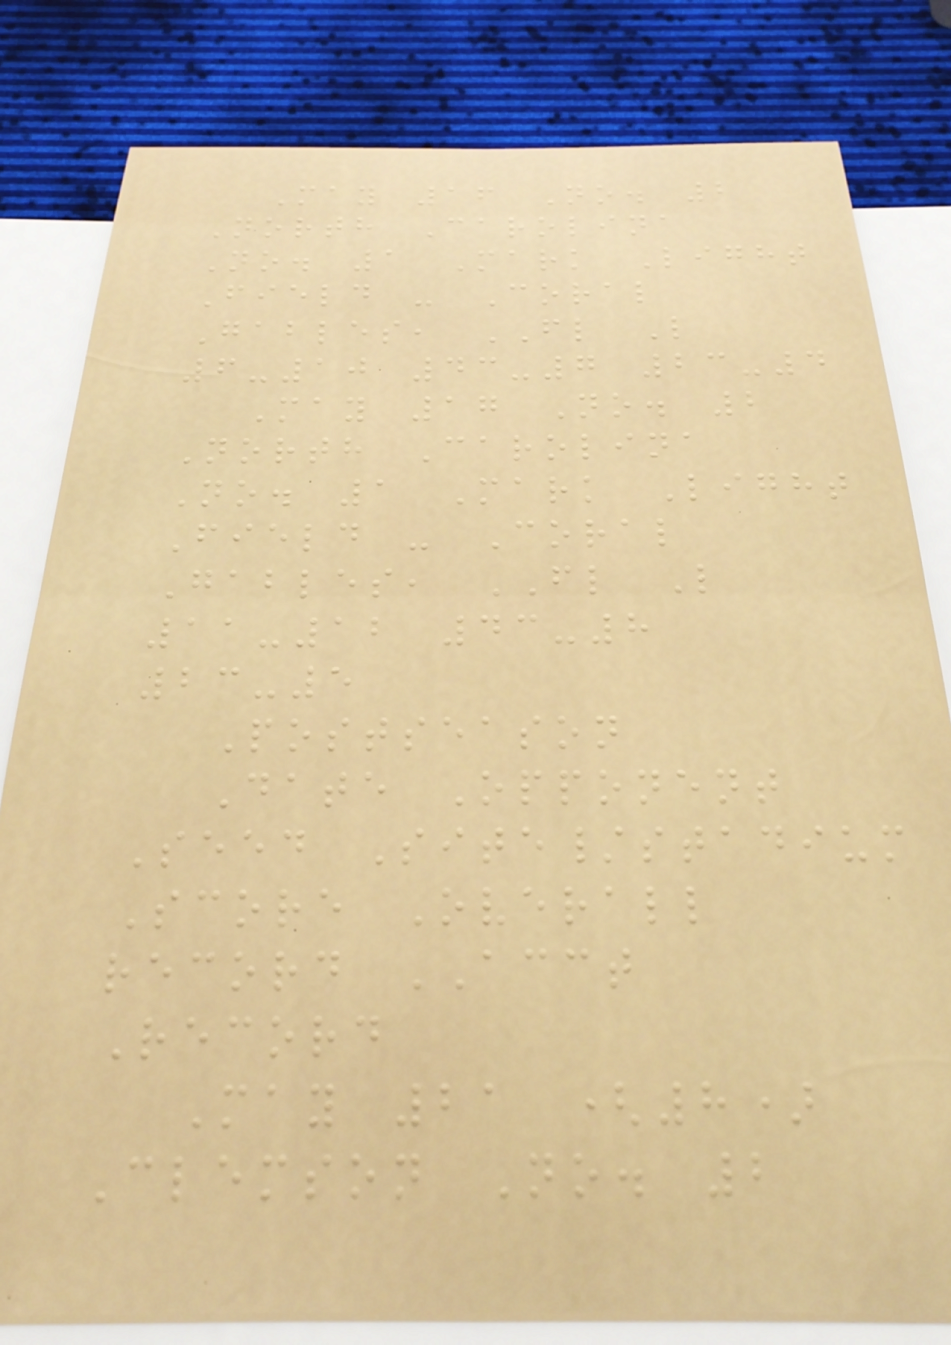May 16 No. 2
North Carolina
No. 1 Mark Light
Field - Coral
Gables, FL L
6-10 43-7 23-4
May 17 No. 2
North Carolina
No. 1 Mark Light
Field - Coral
Gables, FL L
11-12 43-8
23-5
Postseason
Date Opponent
Seed Site/stadium
Score Overall
record ACCT
Record
May 21 (8)
Clemson No. 2
